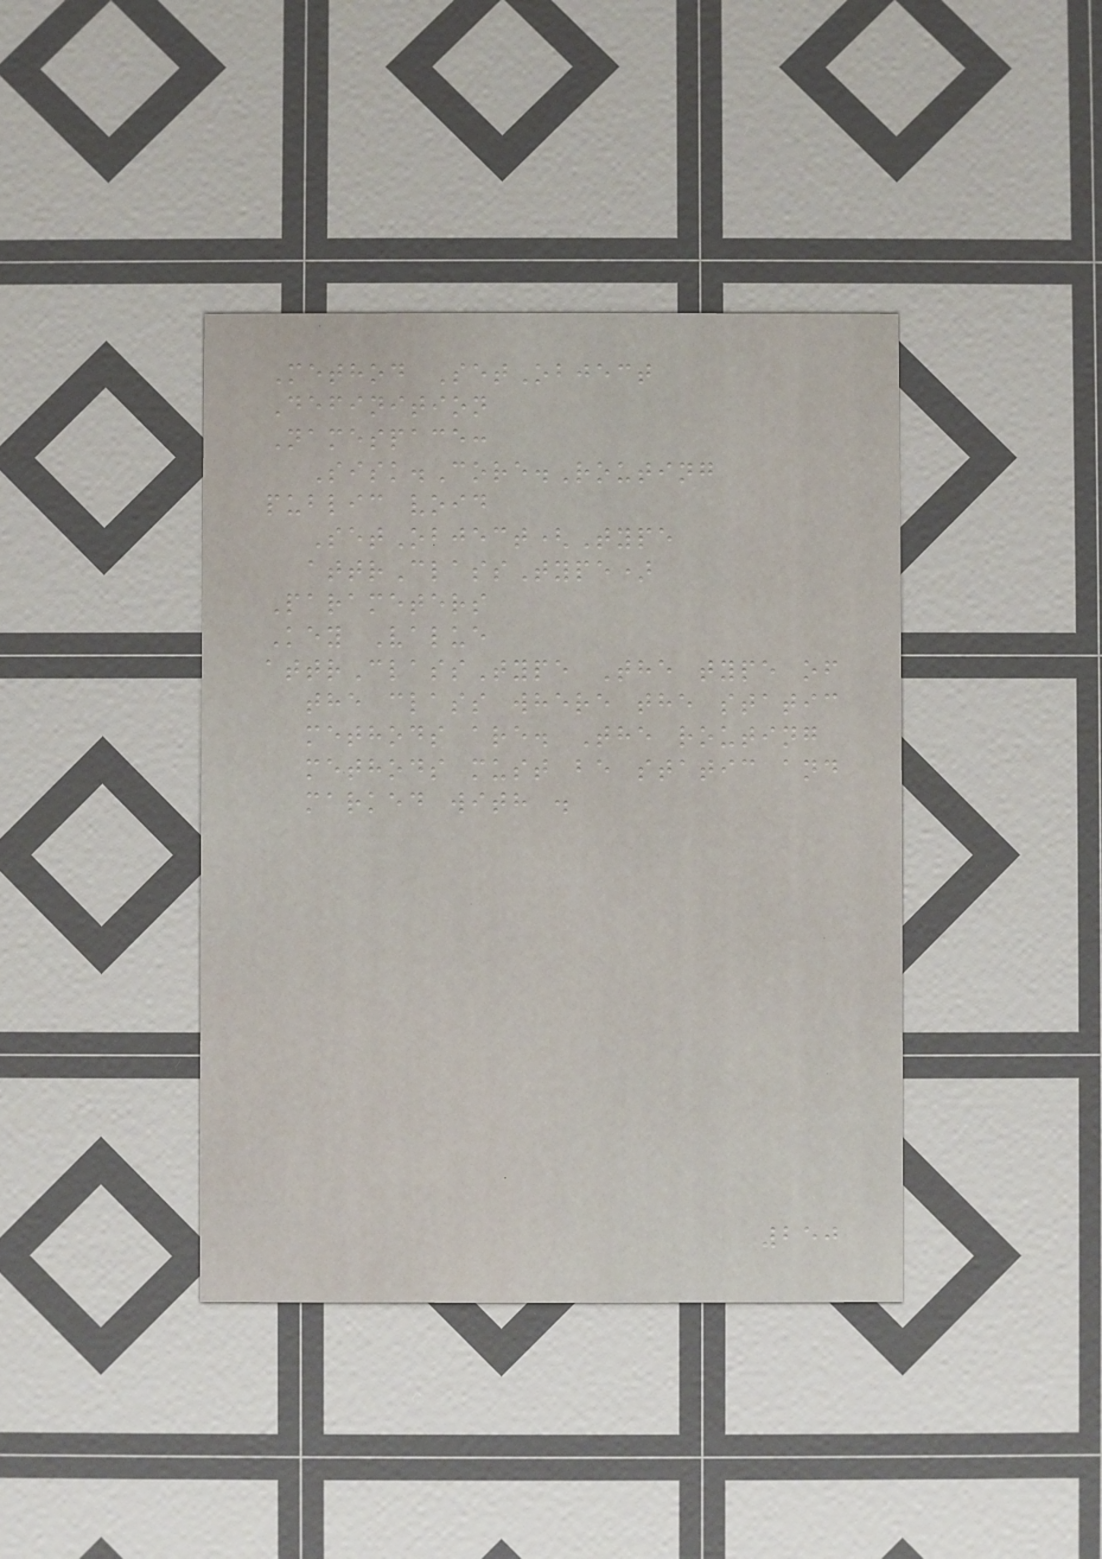Method SetObject
Definition
Namespace:
Sisk.Core.Routing
public void
SetObject(Type
attrClassType)
Parameters
Key Value
attrClassType The type of
the class where the static
methods are. The routing
methods must be static and
marked with .
250
